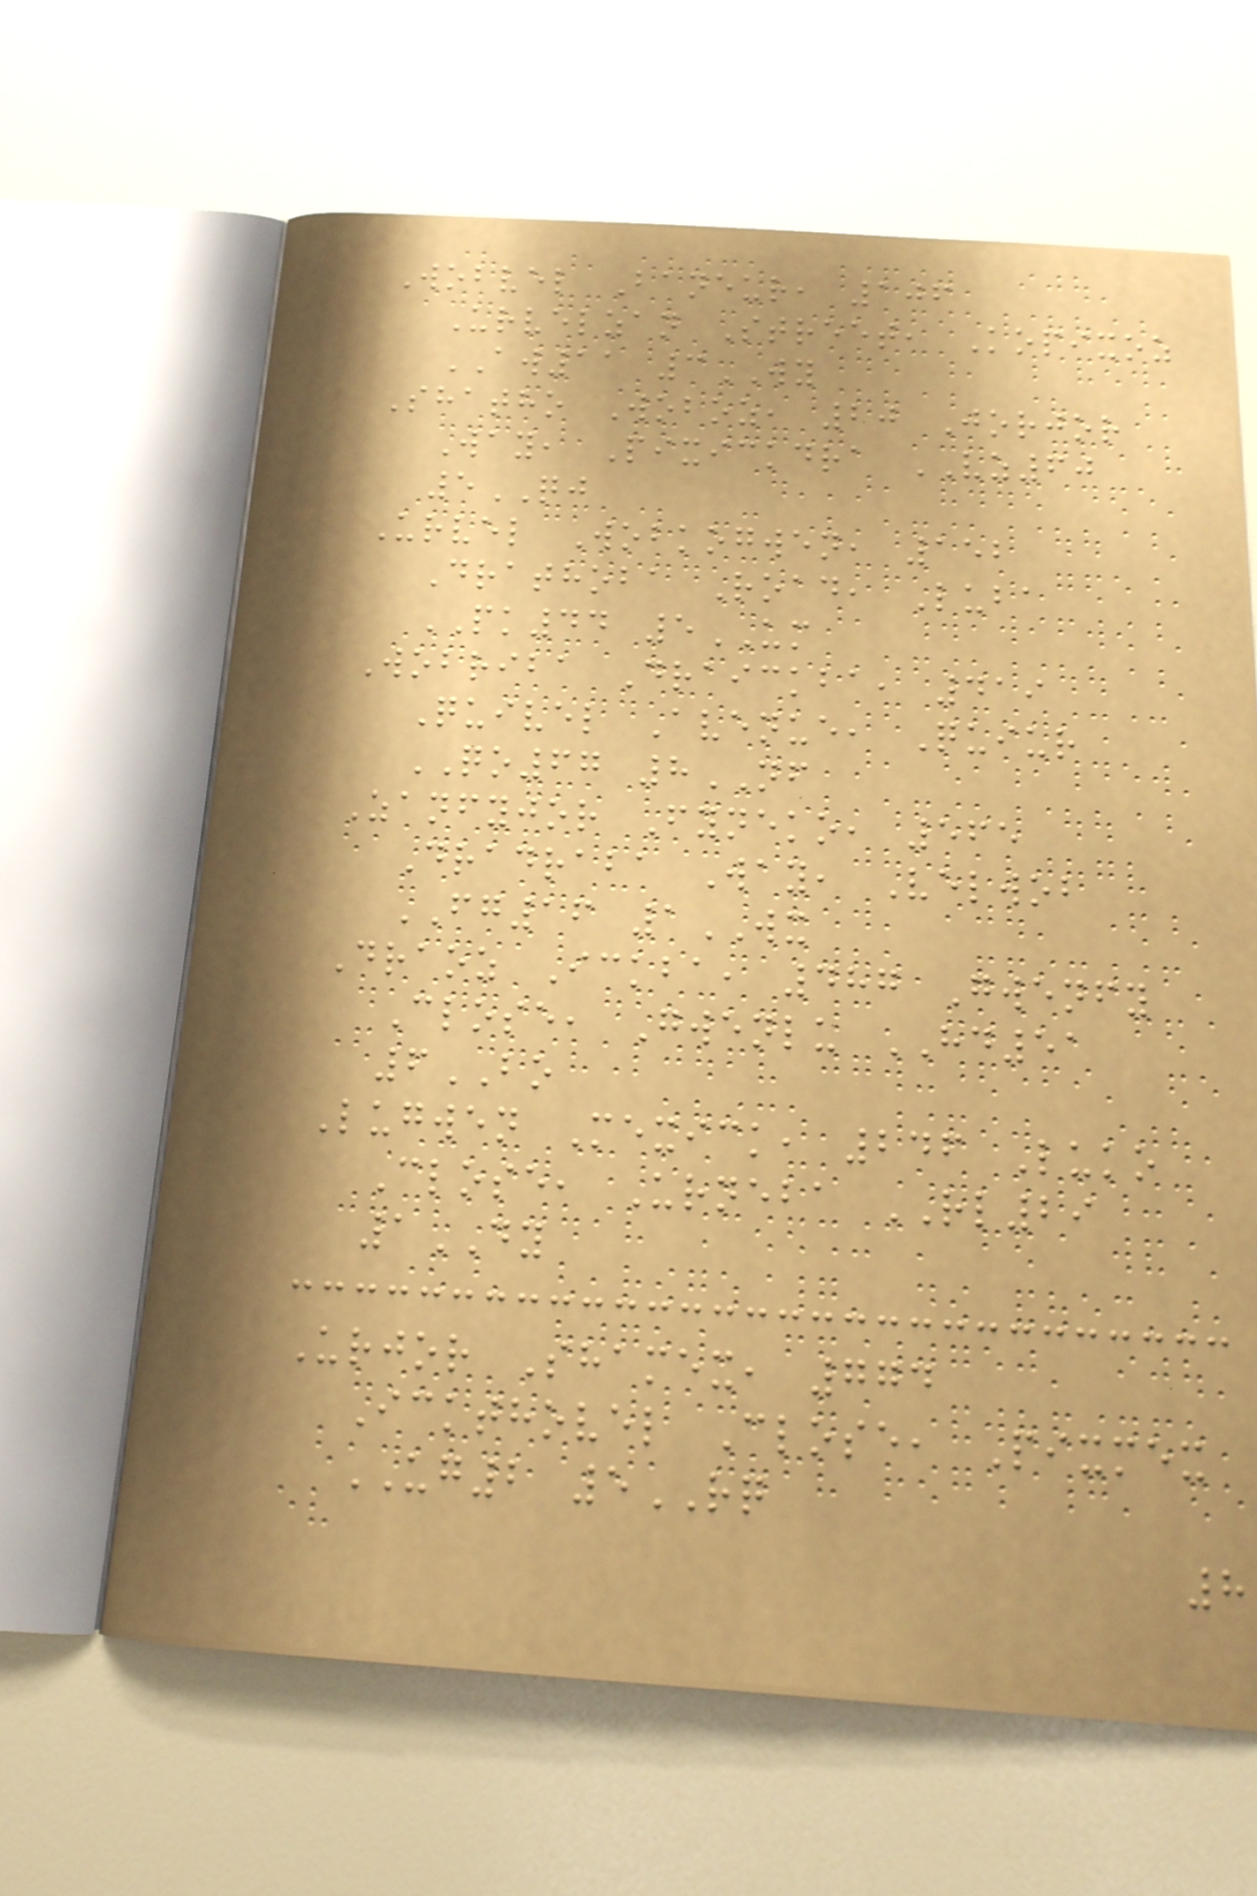Wobvel Baneur, 106
Urvelzan Street, Kopixoz
AW11 3WY
Shatho Woboz, 20 Jorjor
Way, Pixickdra VZ60
5QJ
Urvel Wobkogwen, 152
Drathoba Road, Luba
PK44 5UM
Wobriba Draickba, 419
Quivel Avenue, Quiur
QO67 8NF
Zanfyjor Fyneko, 565
Dradraba Way, Velwob
FG16 1WX
Draoz Ickba, 487 Gwenfy
Close, Gwenlu HD51
6BO
Lugwen Mexick, 246 Luko
Close, Urneba RL29
1DY
Urjor Shamex, 774
Ickthovel Close, Pixmex
UG2 5RQ
8
